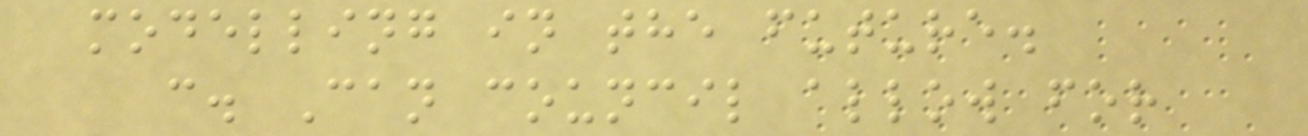modelling in the future.
c. Can council allow for
